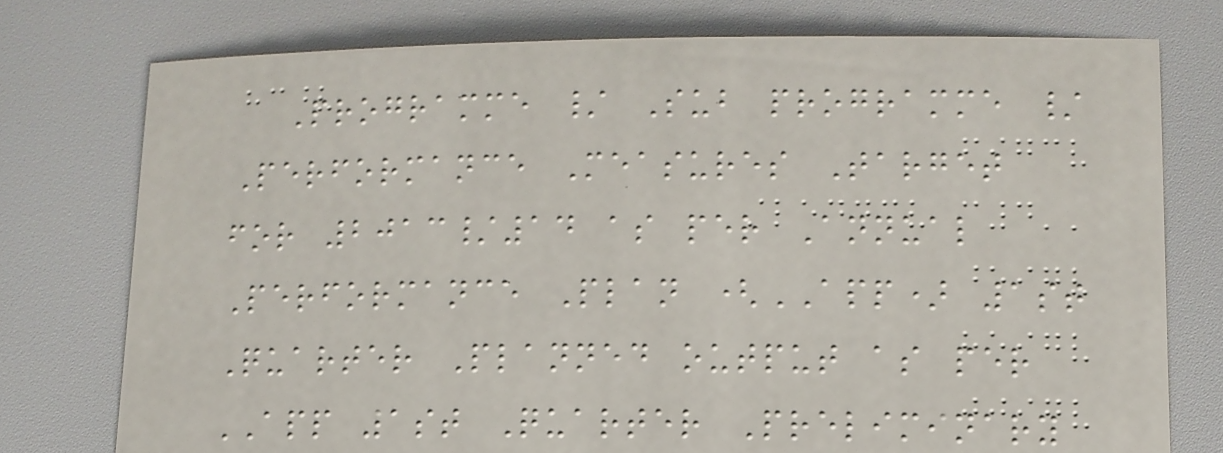Programme / Sub programme /
Performance Measures Target
for 2013/14 as per Annual
Performance Plan (APP) 1st
Quarter Planned output as per
APP 1st Quarter Preliminary
